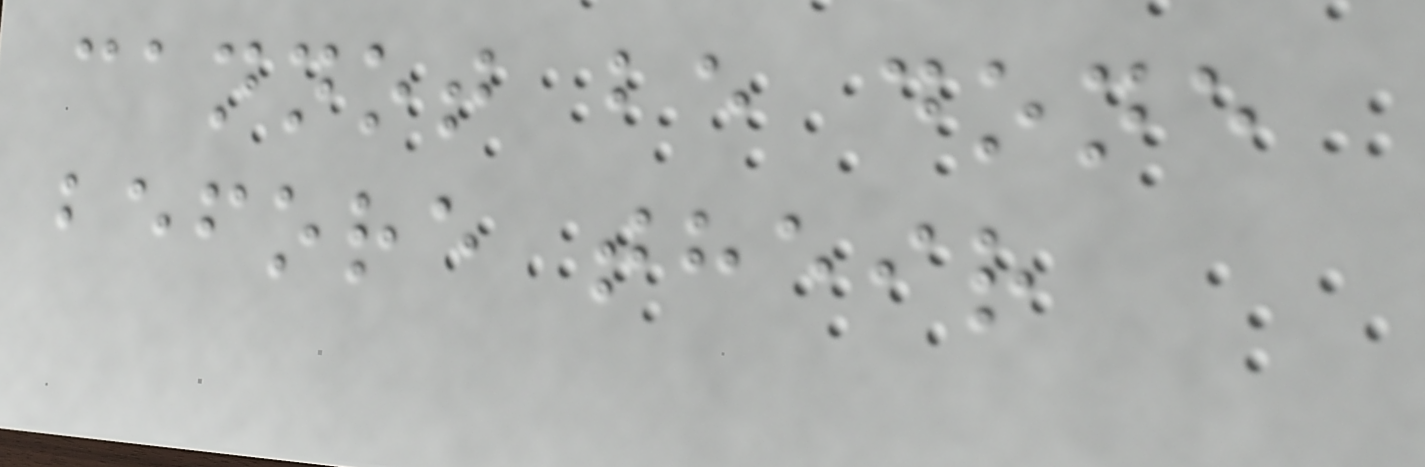cannot be done
before their
